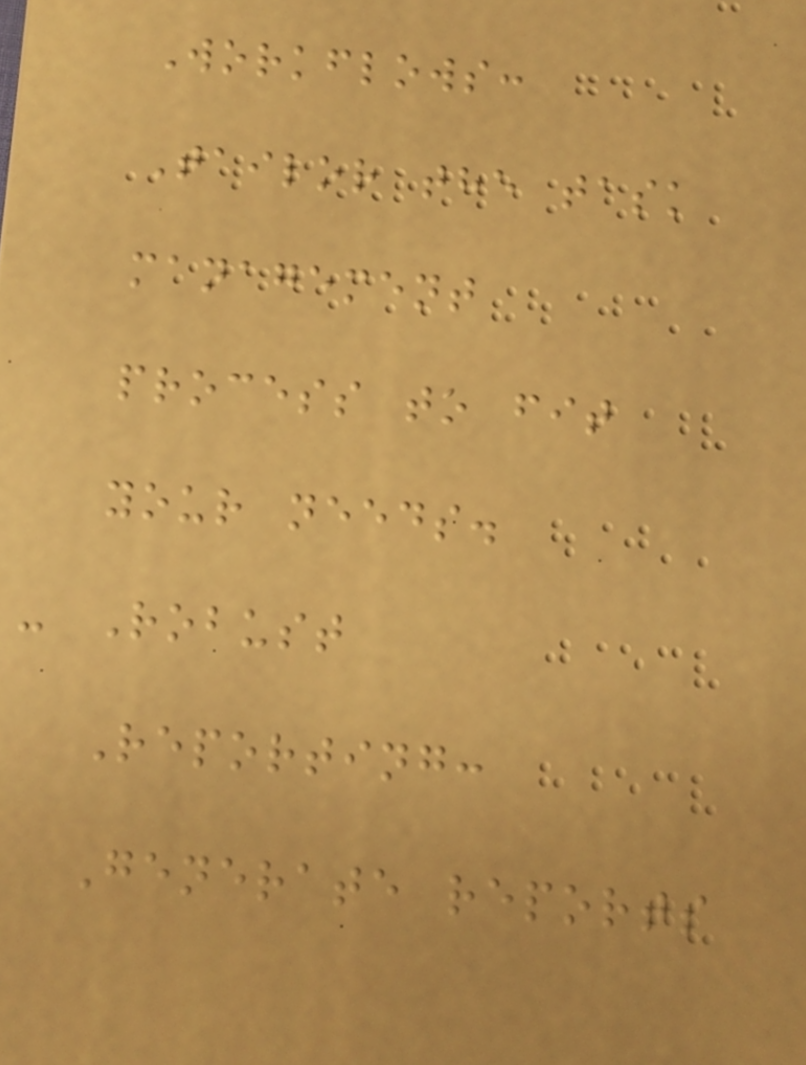Workflows:
Tailor the task
management
process to fit
your needs.
- Robust
Reporting:
Generate reports
